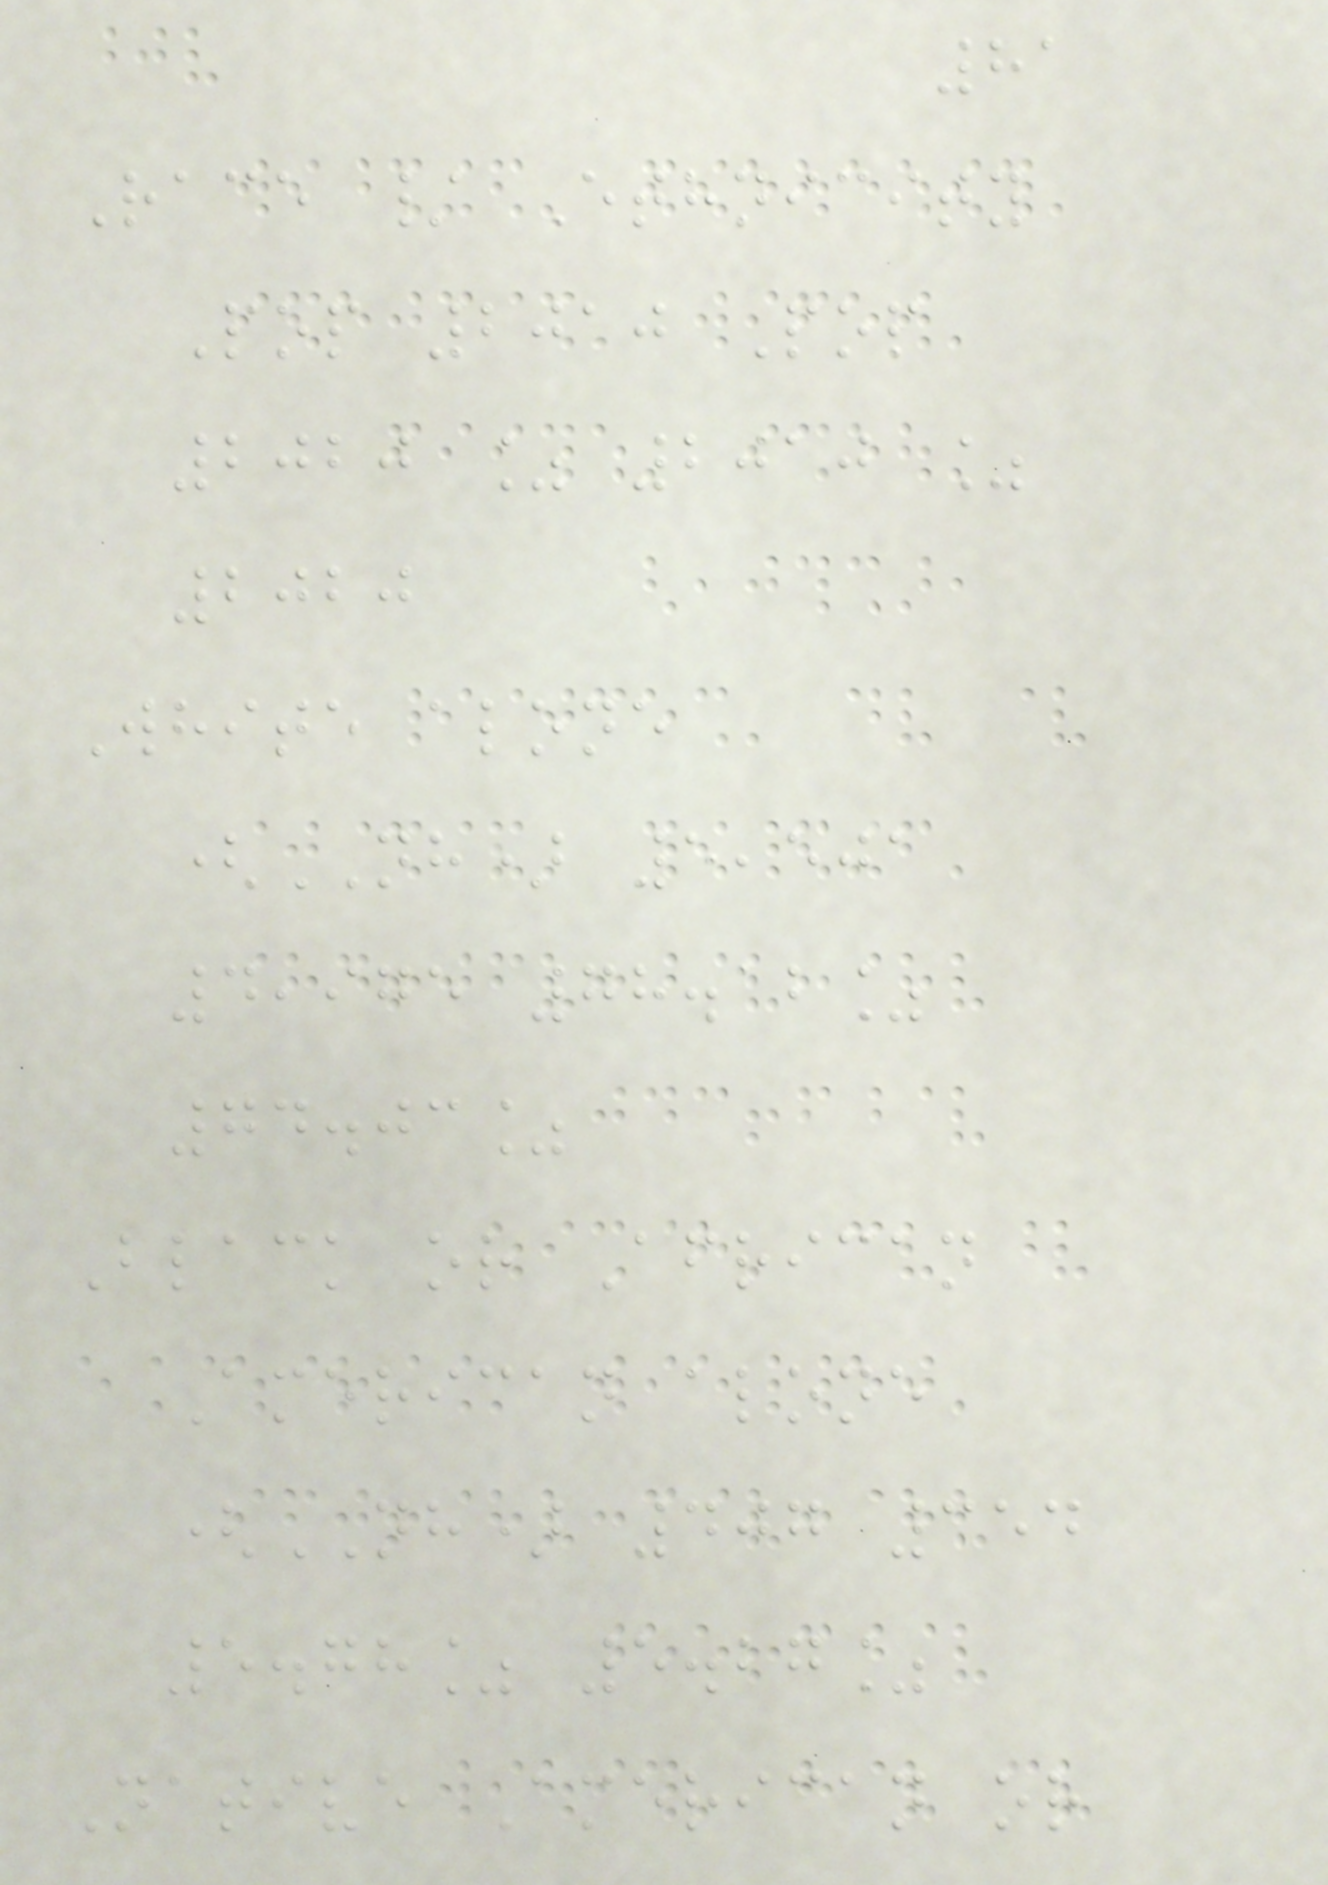81
Race / Ethnicity
Pop 2010 Pop
2020 % 2010 %
2020
White alone
(NH) 5,501
4,975 78.12%
74.03%
Black or African
American alone
(NH) 407 354
5.78% 5.27%
Native American or
